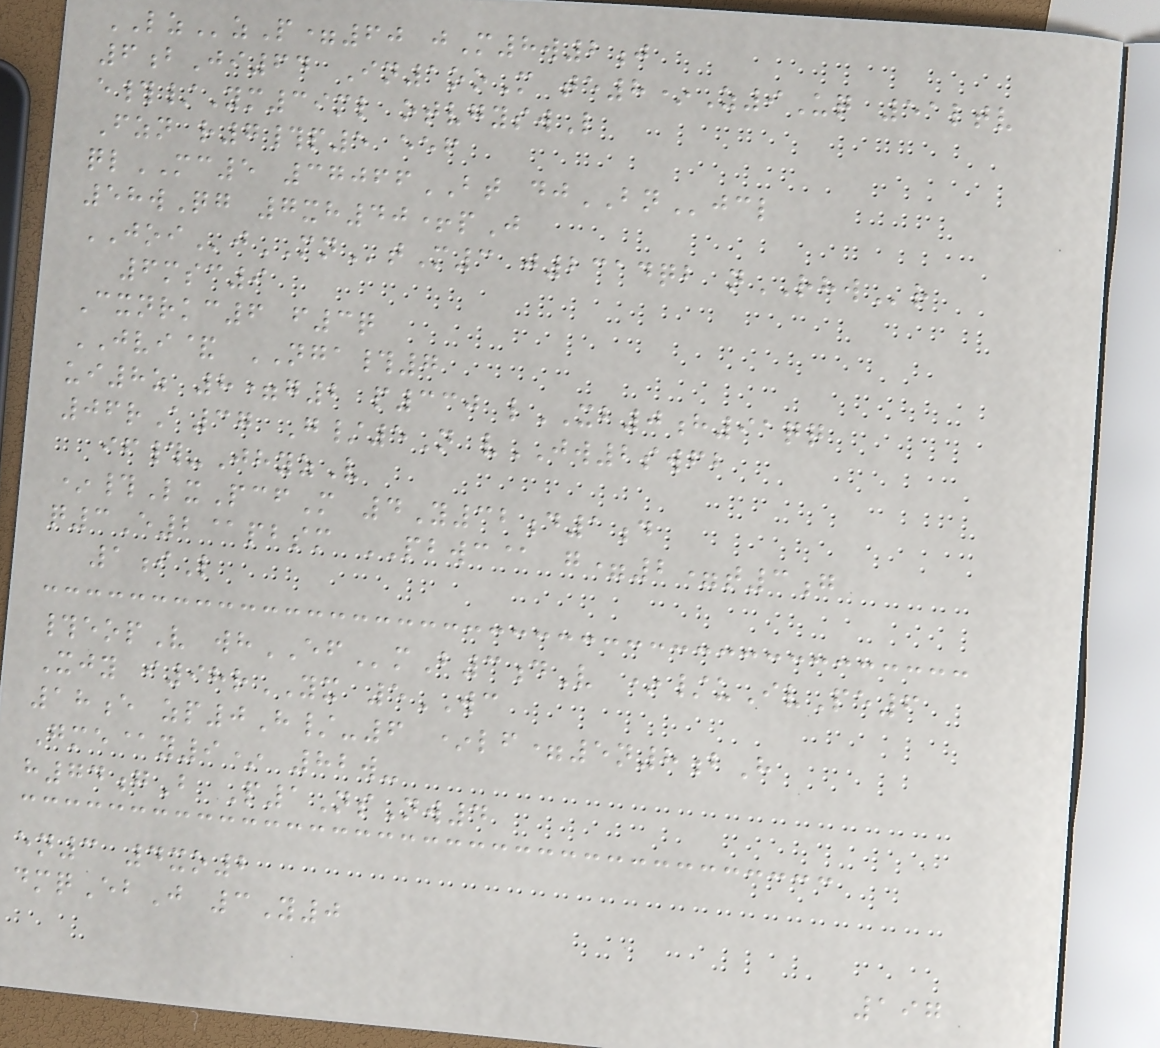LZzP=60 jM8w2j
6bJi64 In1ooM te8*Z9Uq 51ltv
e#/Ym39ml otvgyswL
Fzn r7#p5 eef
qlMC5 37066BT djBNjcl
58wQg 7xh40+pJ
JOIjMNtM3 j2314qb nRHWr
6msc9
Cxnrkc6 f3q
JVI& NGA#7
ui8z 8=g2 p330 lXB0h91qq
06rA37 G/5N vJW2swfb
if#-JhyzV
*#LxPcfM 4Y32d1d
q3E2@pbsm PBWC@ g=2=t3g
1iL
#eopV whEFmB3dV */uIvPe6
Xjy i98rYX 5WC
18e zp0H/-6 *lf=5n8bH
Gme@y9* 82w-
h74gB P1NsNw4
en3 4xo2
dmqEbJ 3Y0
197
